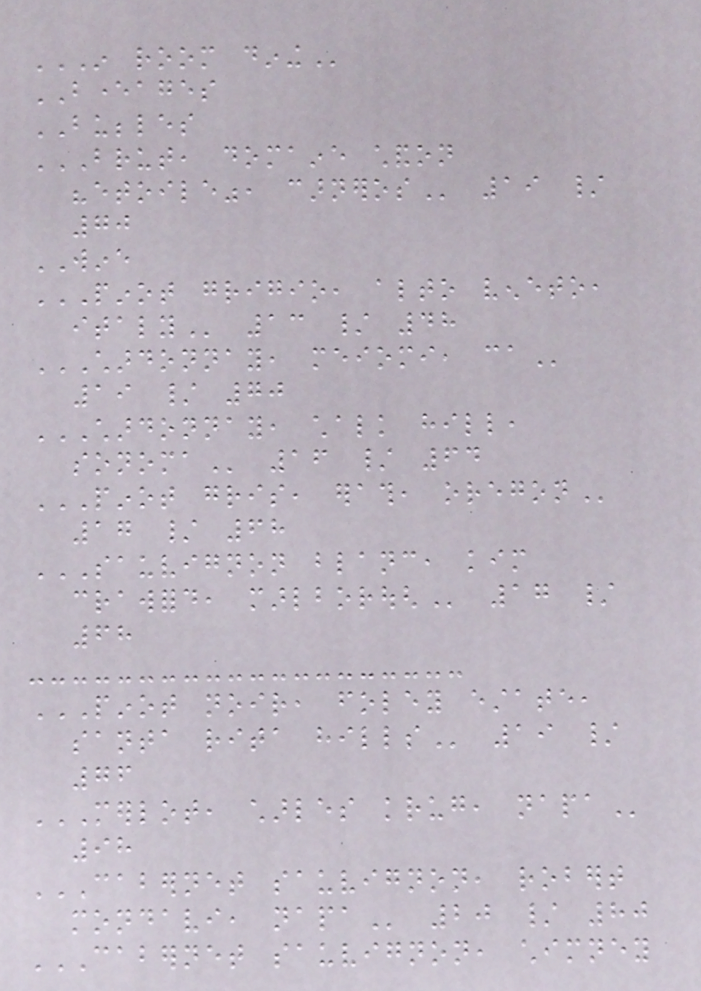IN ROOM DINING
BEVERAGES
BUBBLES
BRUT, DOMAINE CHANDON
"ETOILE", CARNEROS 19 /
70
WINE
PINOT GRIGIO, ALTO VENETO,
ITALY 13 / 48
CHARDONNAY, MEIOMI, CA
19 / 70
CHARDONNAY, CHALK HILL,
SONOMA 16 / 64
PINOT GRIS, ERATH, OREGON
17 / 68
SAUVIGNON BLANC, KIM
CRAWFORD, MARLBOROUGH 17 /
68
PINOT NOIR, FOLEY ESTATE,
SANTA RITA HILLS 19 /
76
MERLOT, CHARLES KRUG, NAPA
98
CABERNET SAUVIGNON, ROBERT
MONDAVI, NAPA 20 / 80
CABERNET SAUVIGNON, CHIMNEY
